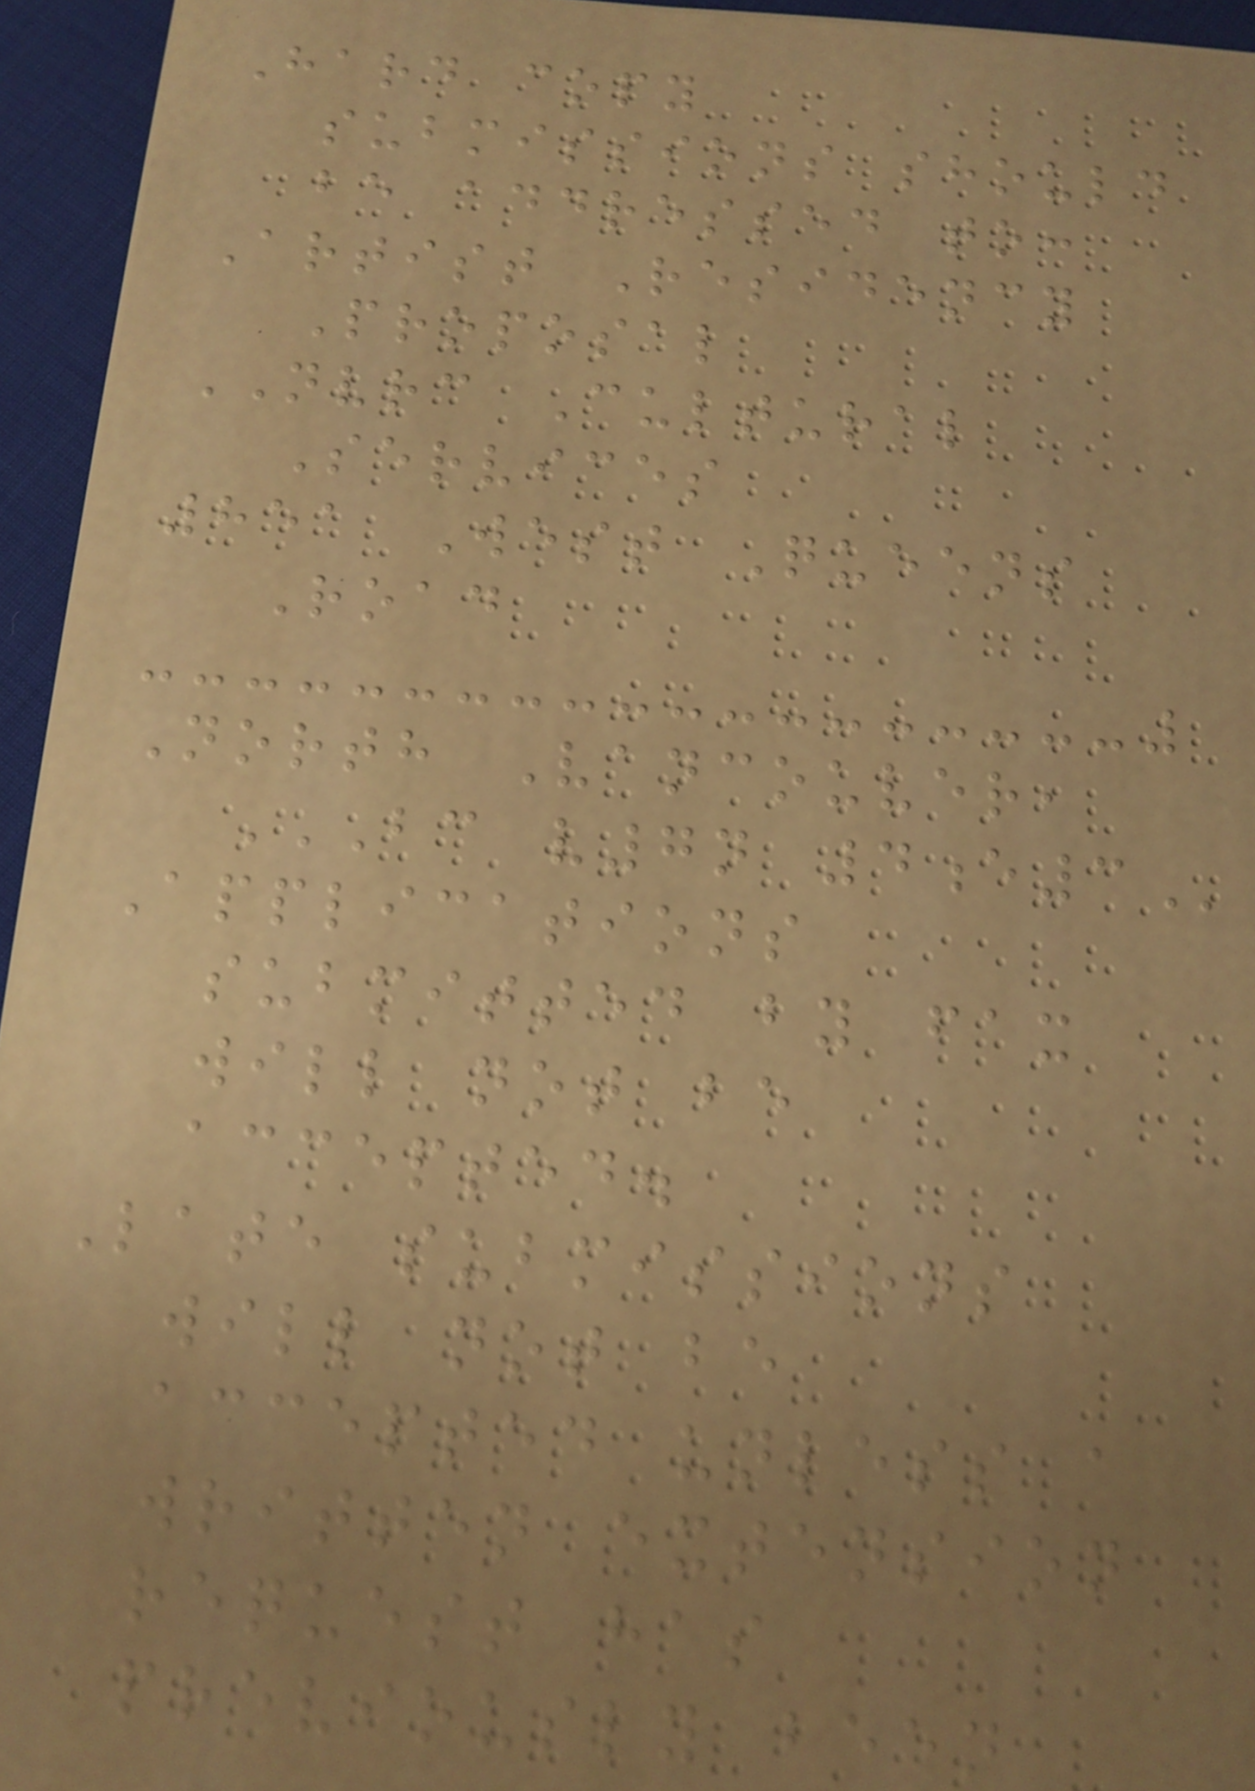Hard copy
submissions should
be addressed to:
Artist Residency
Proposal
NVRC Cultural
Services
851 West Queens
Road
North Vancouver,
BC V7N 4E3
Applications
submitted by fax
will not be
accepted.
Late submissions
will not be
accepted unless a
written extension
request has
previously been
